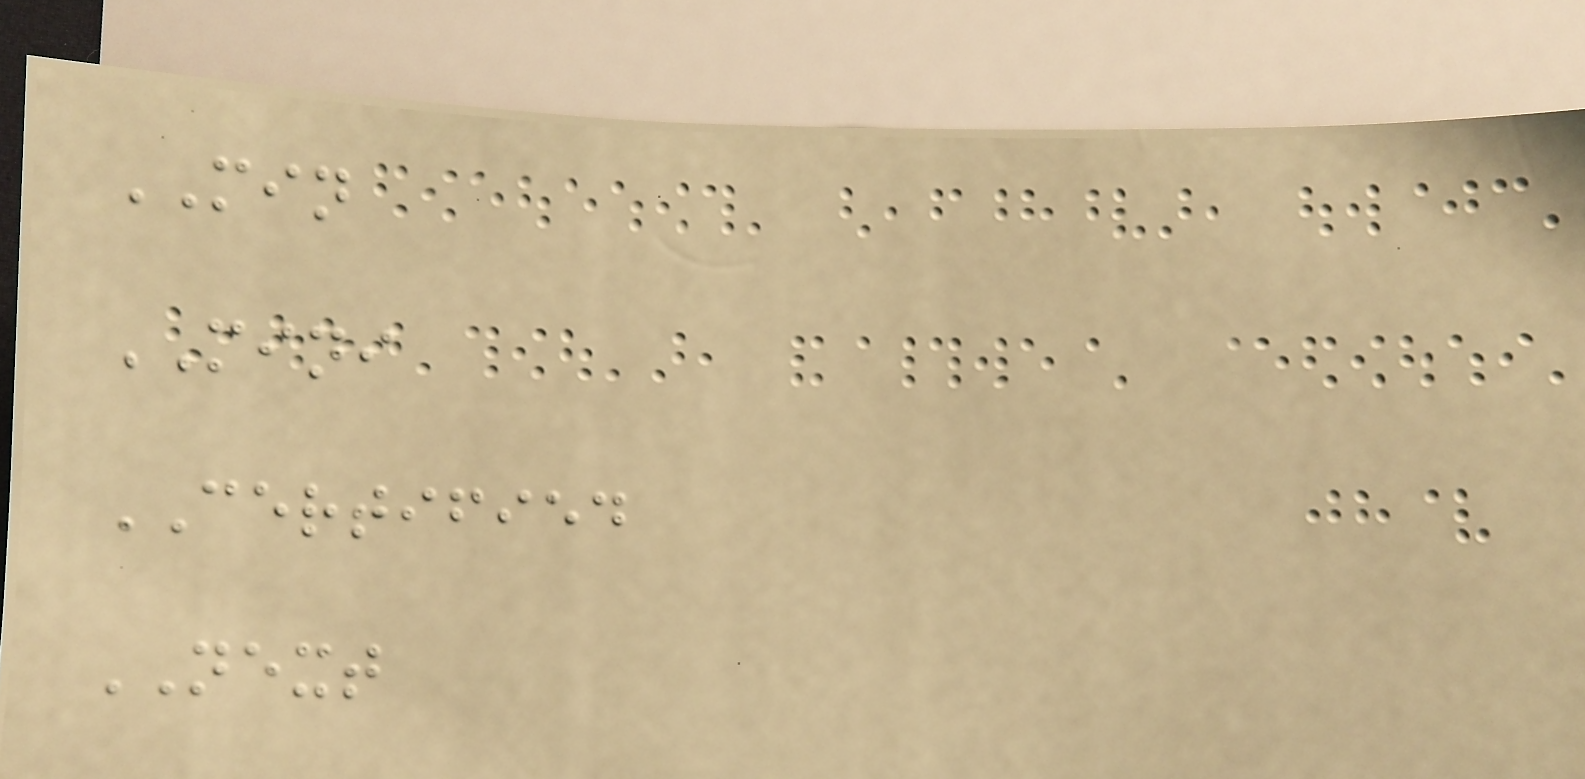MIN
MINI
CERTIFIED
NEXT
